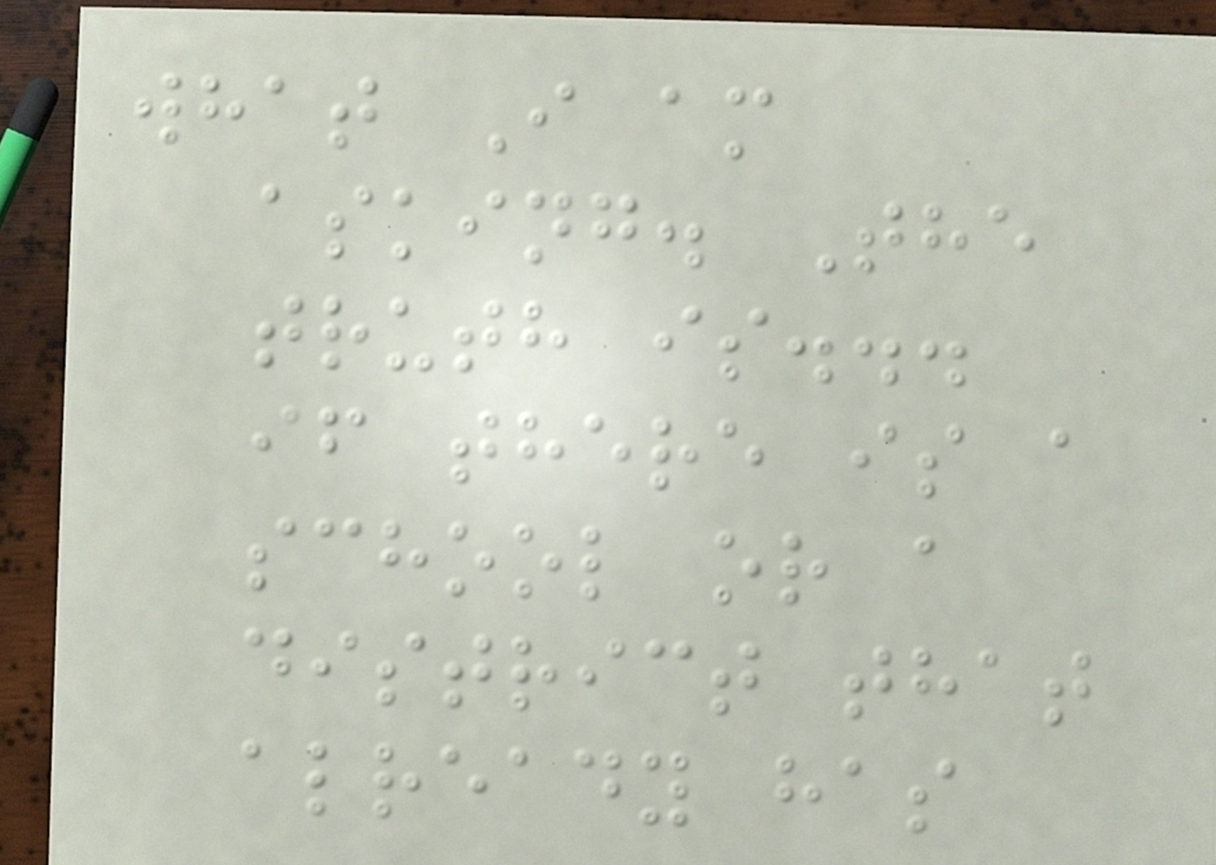what I am
asking. The
truth is...
if there is a
school or a
district that
already has
